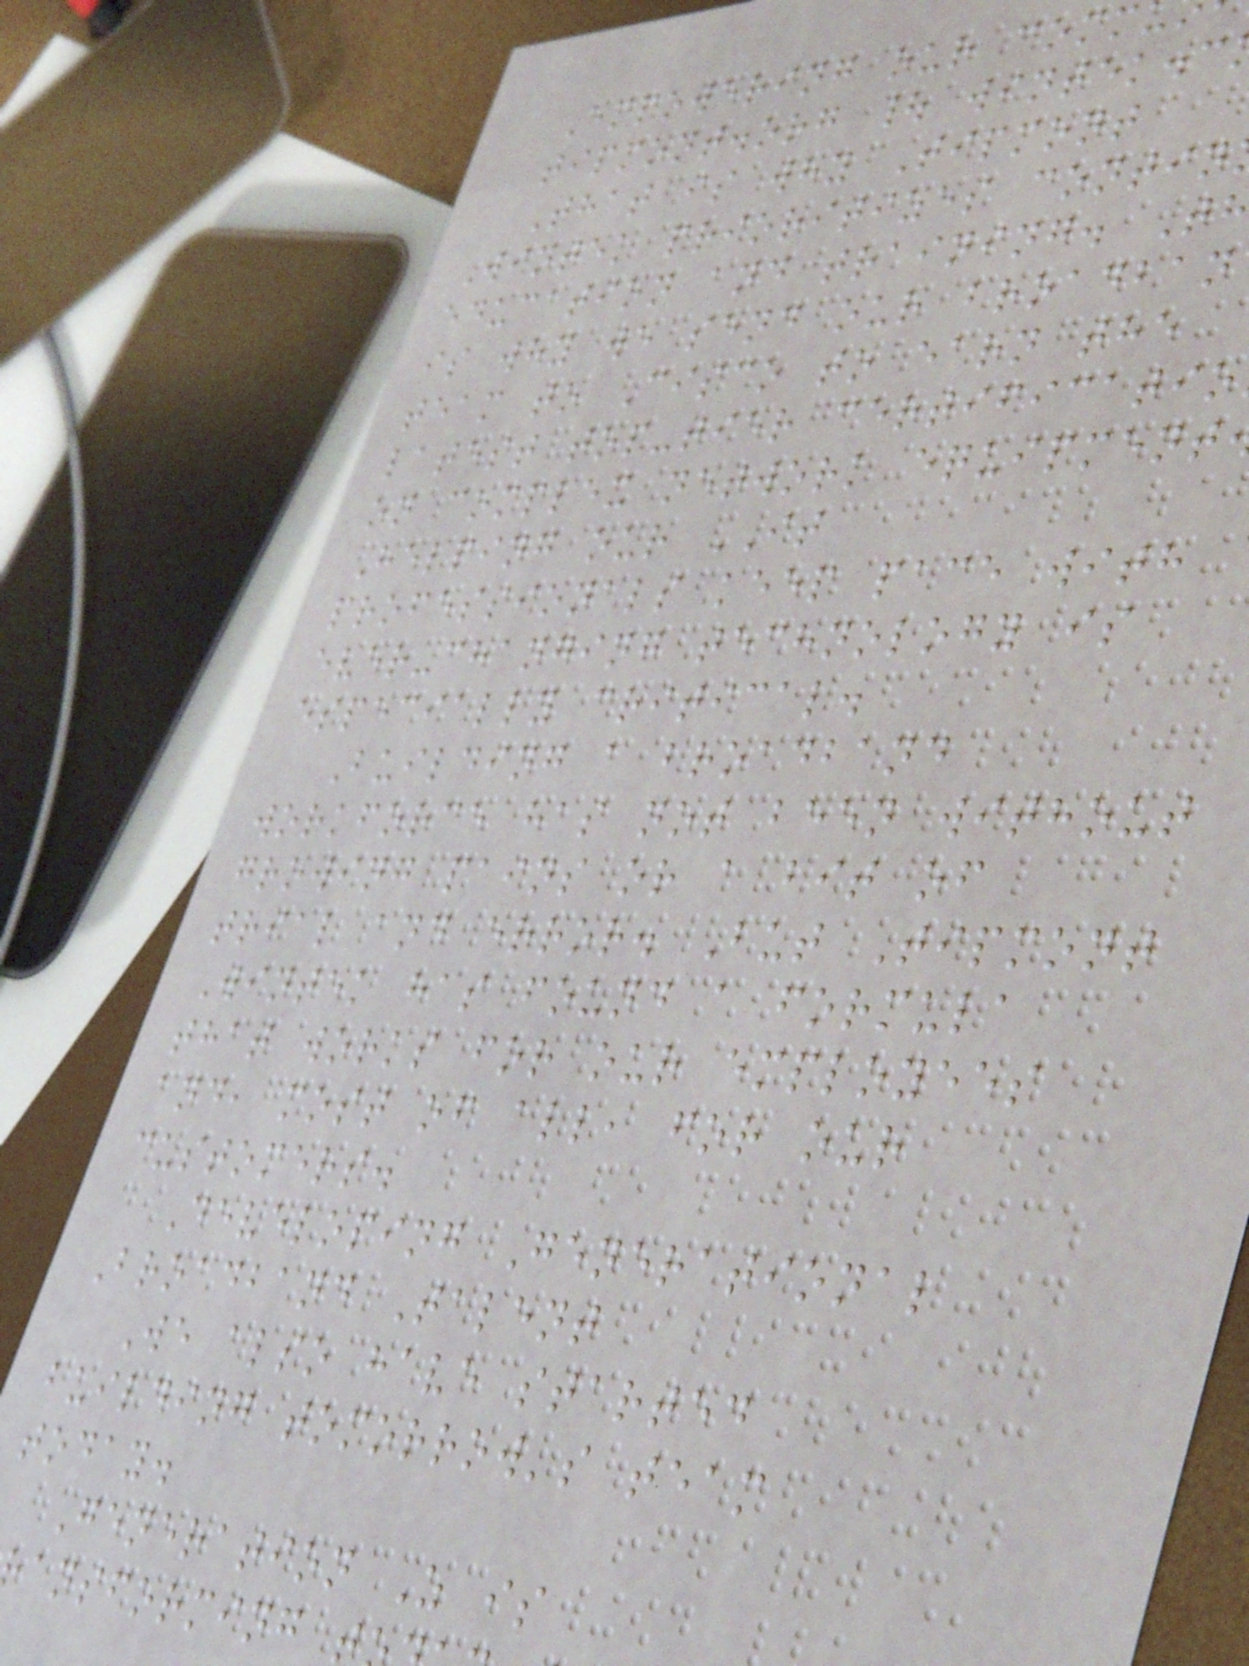Empowering our comm
tipmont.org | wintek.c
That is why Tipmont
Wintek prioritizes contin
education and training. T
is why we send our broadban
team to Cisco to earn the
latest top-tier certificatio
on complex network equipment
Helping our IT
professionals keep pace with
ever-changing technology is
especially critical.
Building a broadband
workforce has not been without
growing pains or a bit of
trial and error. But Tipmont
Wintek has found a formula
that works for our employees
and, most of all, for our
customers.
Developing Generational
Broadband Talent
We also have started
building tomorrow's team
today.
Generation Z is
ansforming t
